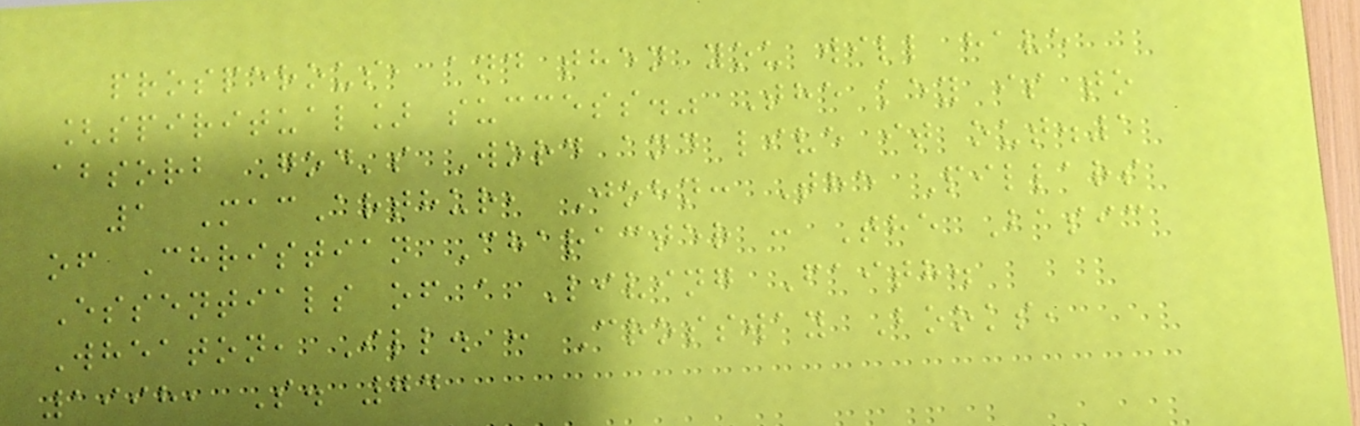prosperous, and then you will have
[spiritual] success." The key is to
absorb God's Word and live it out.1
1 MacArthur, John: The Pillars
of Christian Character : The Basic
Essentials of a Living Faith.
Wheaton, Ill. : Crossway Books,
1998, S. 74
